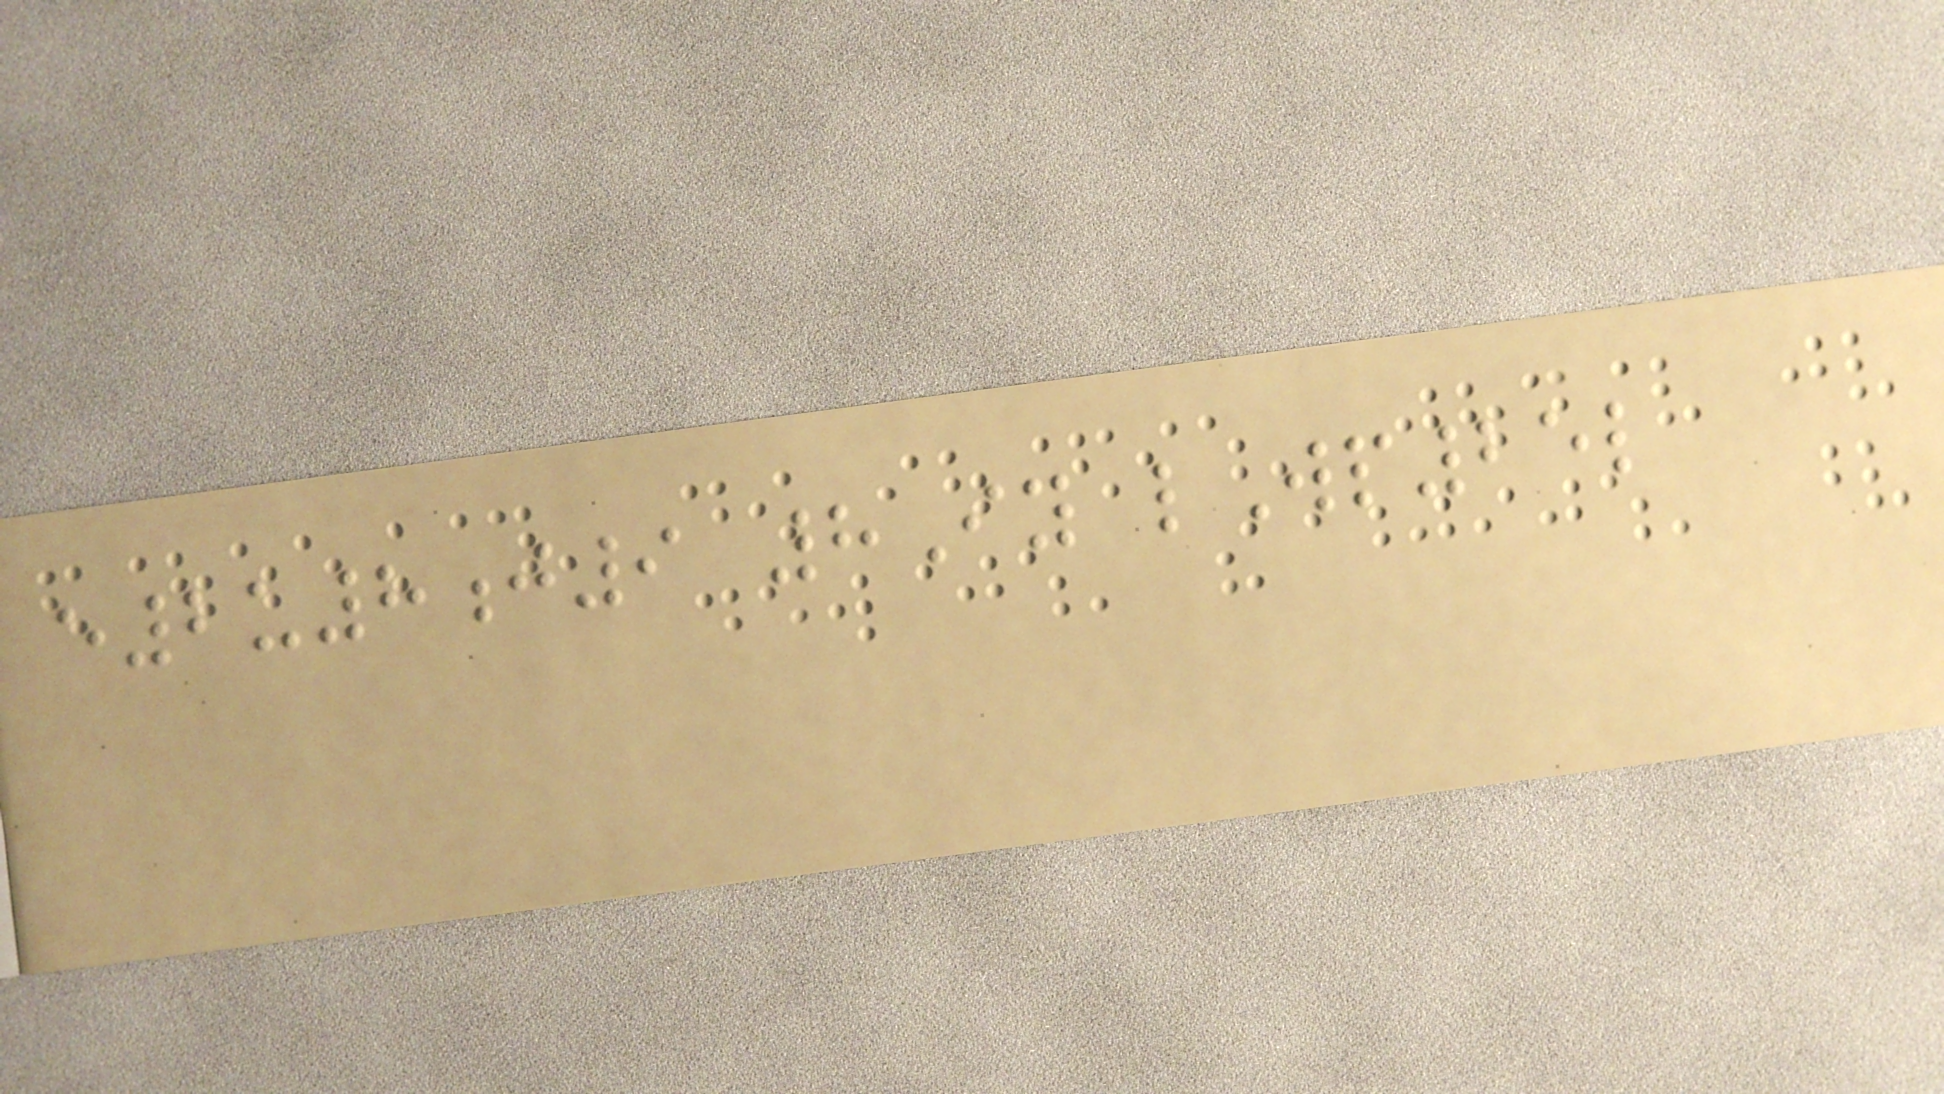e2u8j9 8Iy lWp25l
